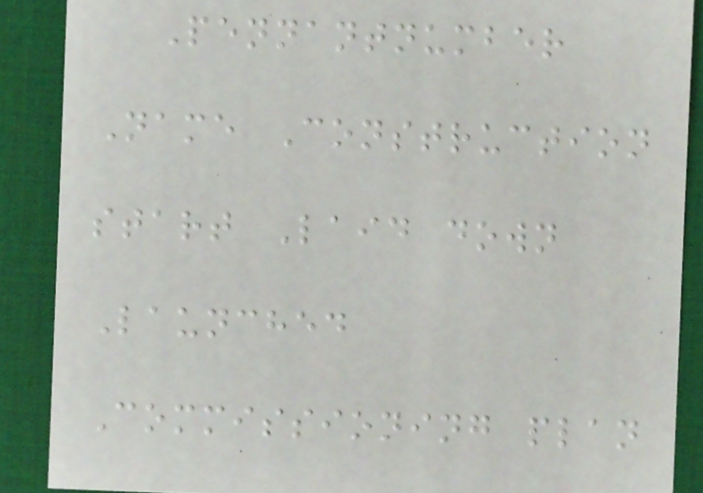Pennantnumber
Name Construction
start Laid down
Launched
Commissioning plan
